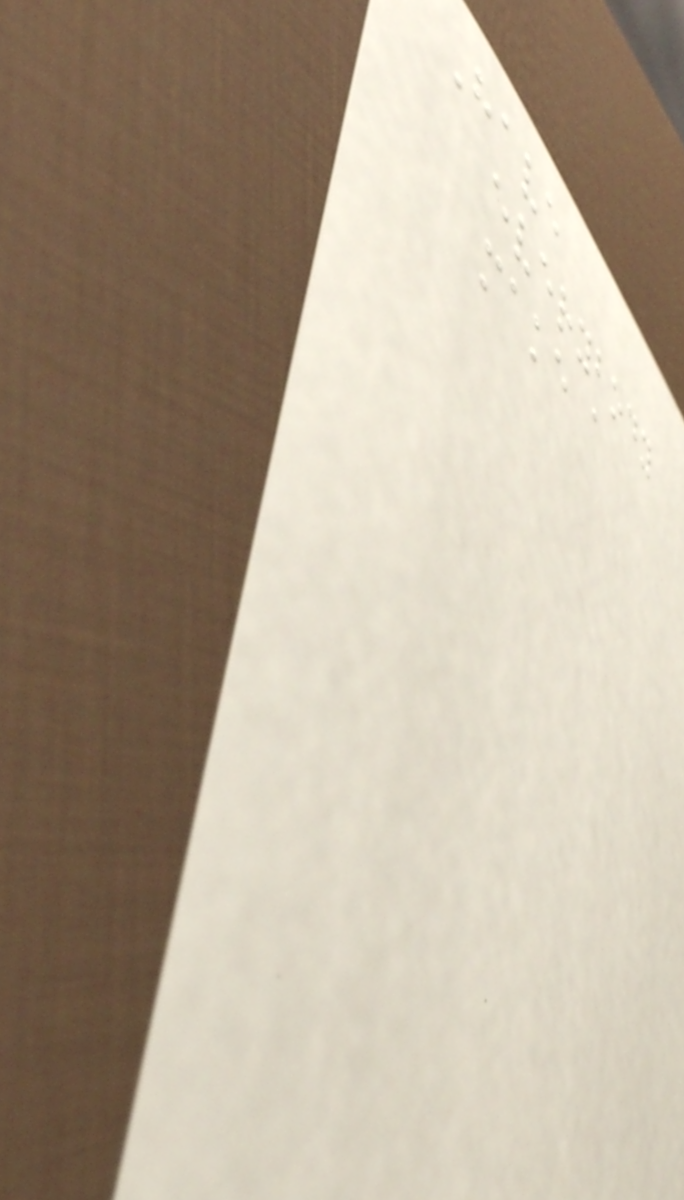Have
everybody
make a
